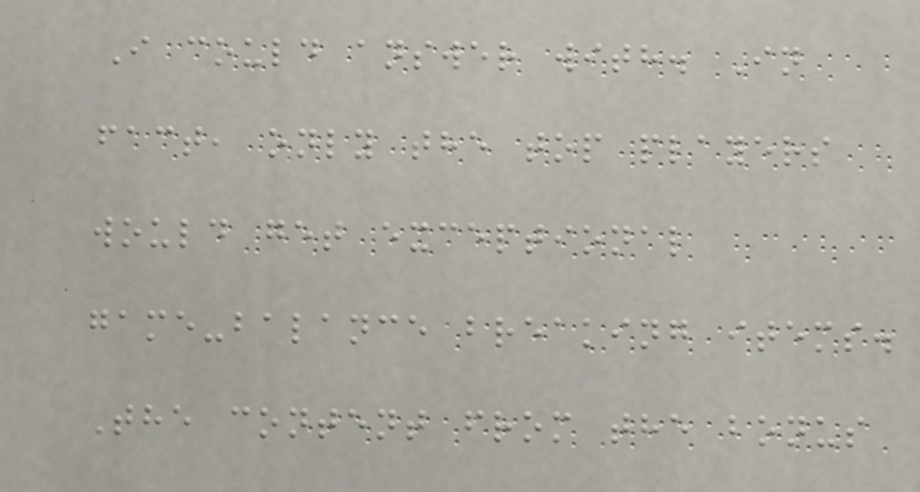I could answer with. In
fact, only the top players
would get exceptional
game-balance breaking items.
The content from the bonus
